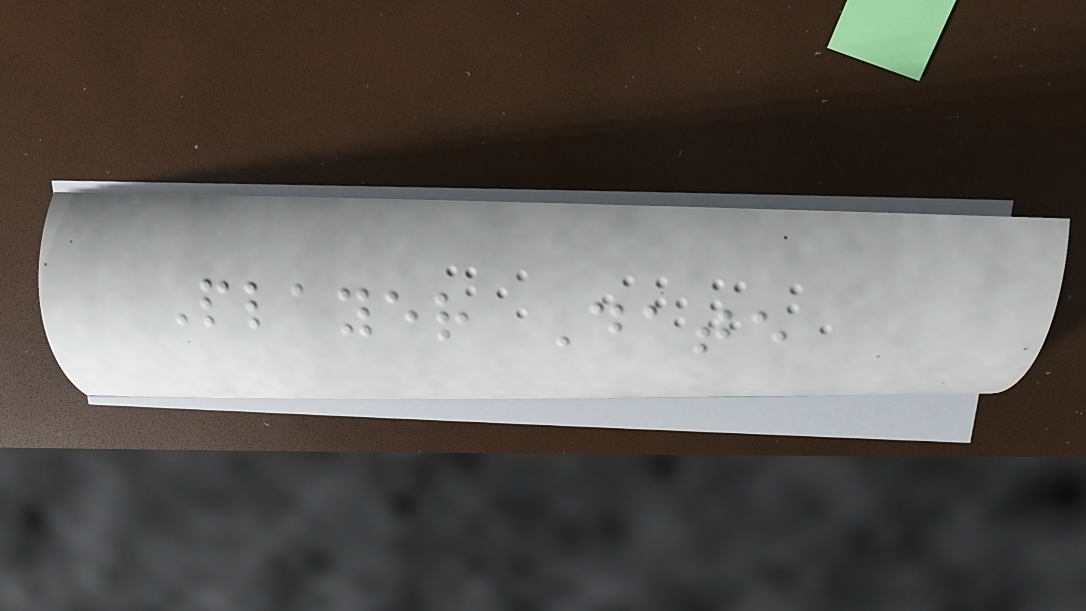Player Date
